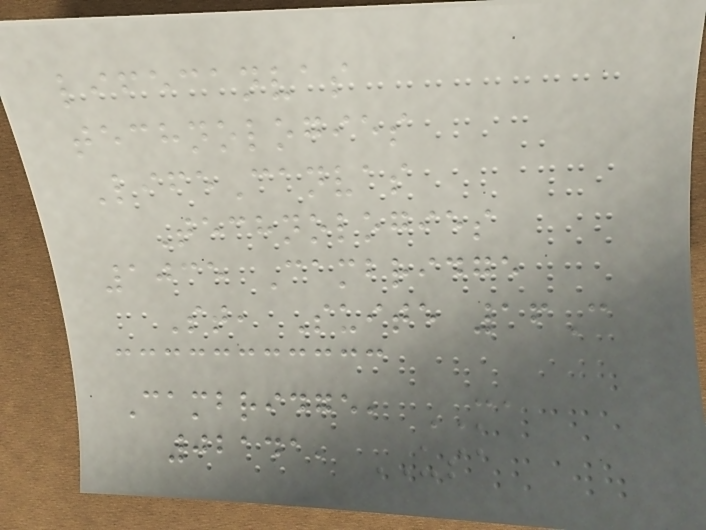lifecanvas
technologies
LifeCanvas
Technologies
1035 Cambridge
St, Suite 16C
Cambridge, MA
02141, USA
